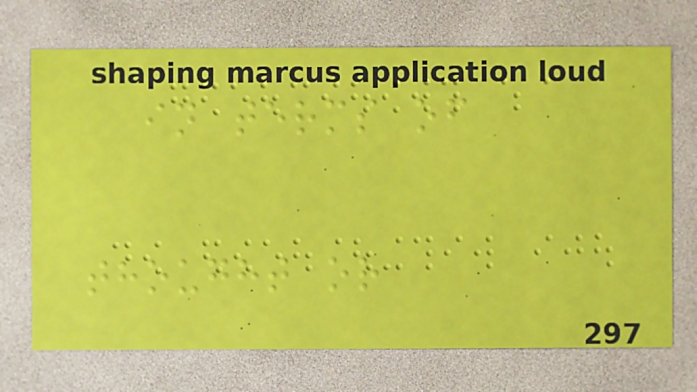in terms of
thought or
